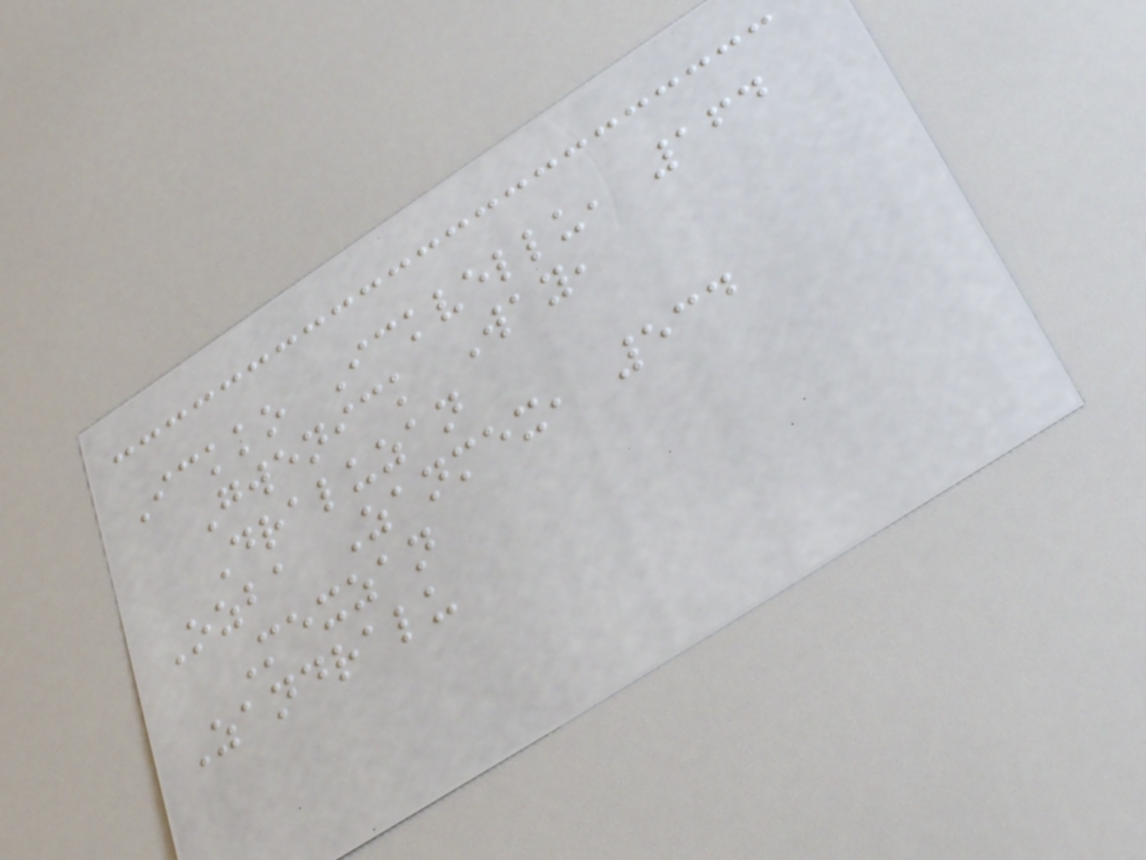Ickko Ickvellu, 164
Gwenick Way,
Draluzan
Ozba Zanmex, 534
Mexzan
Zandralu
